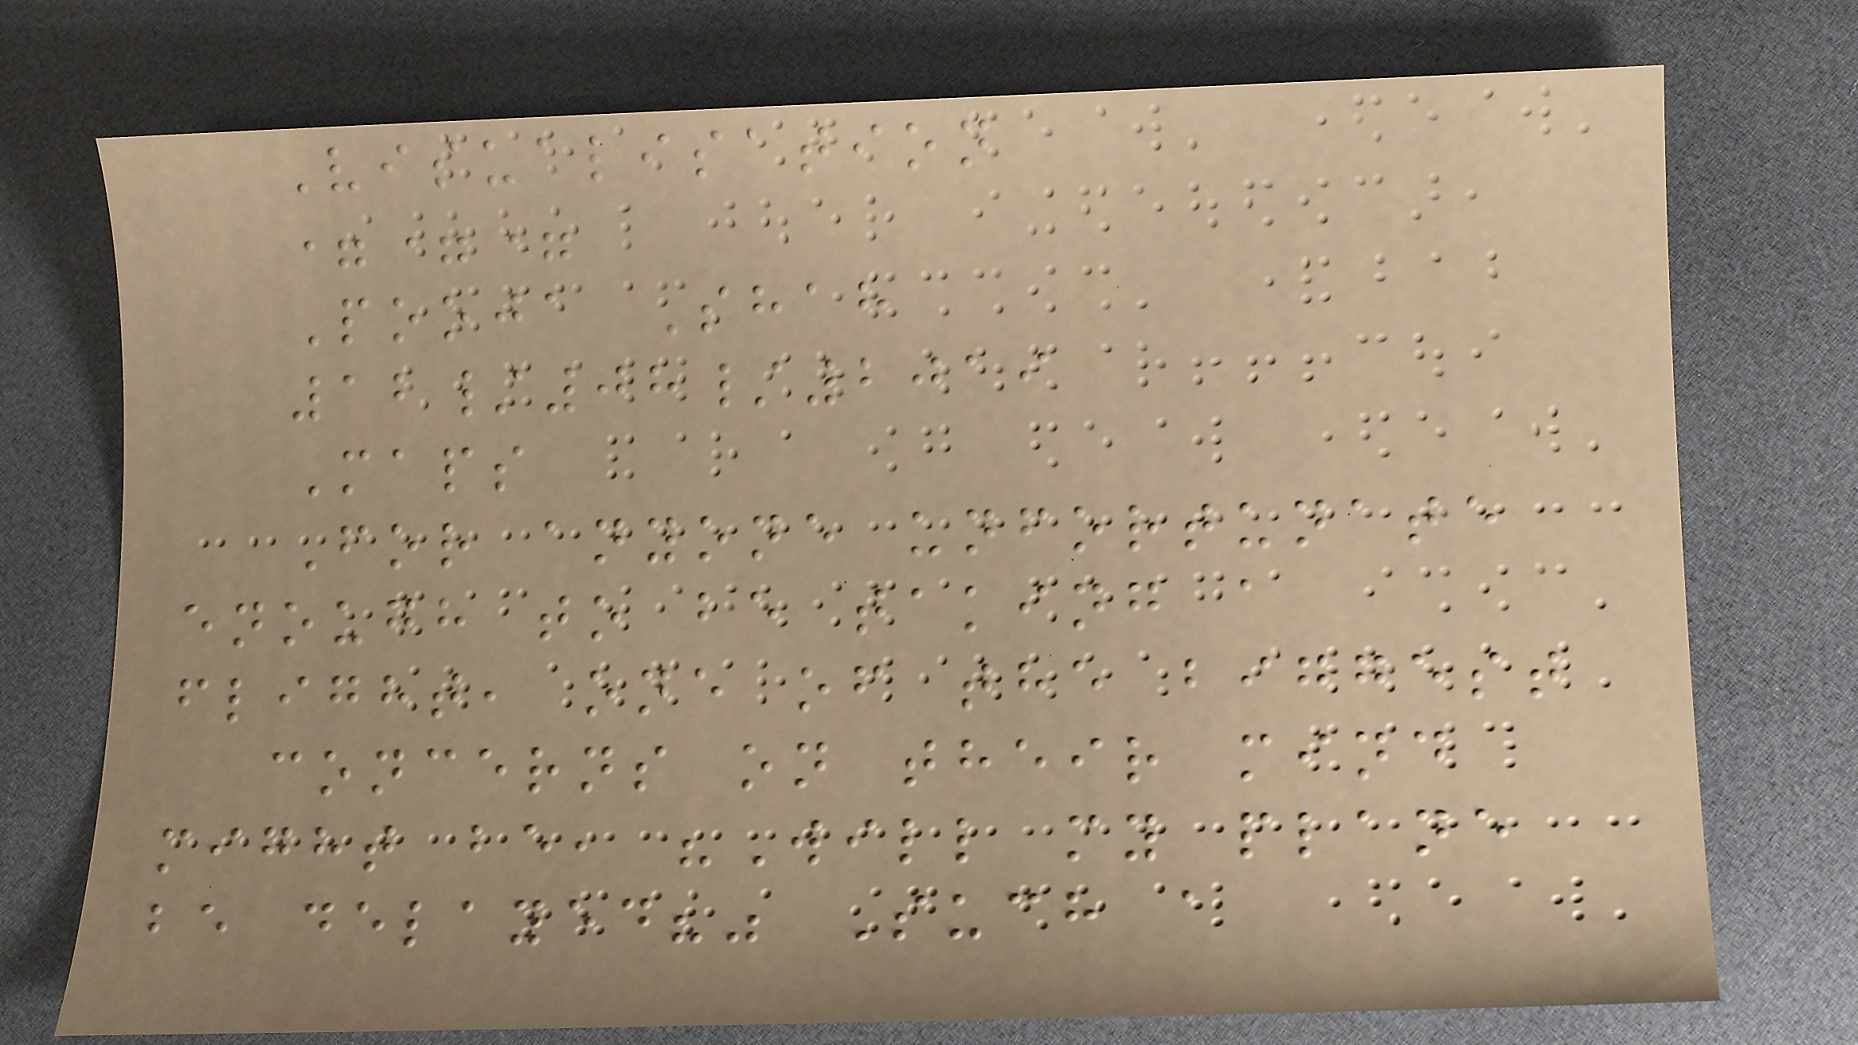Visualisation
===
Pooja Shah
12/08/2019
Maps
For anyone unfortunate
enough to be taking a
flight, one of the biggest
concerns on their mind
might be, "Will my plane
be delayed?" Such a
